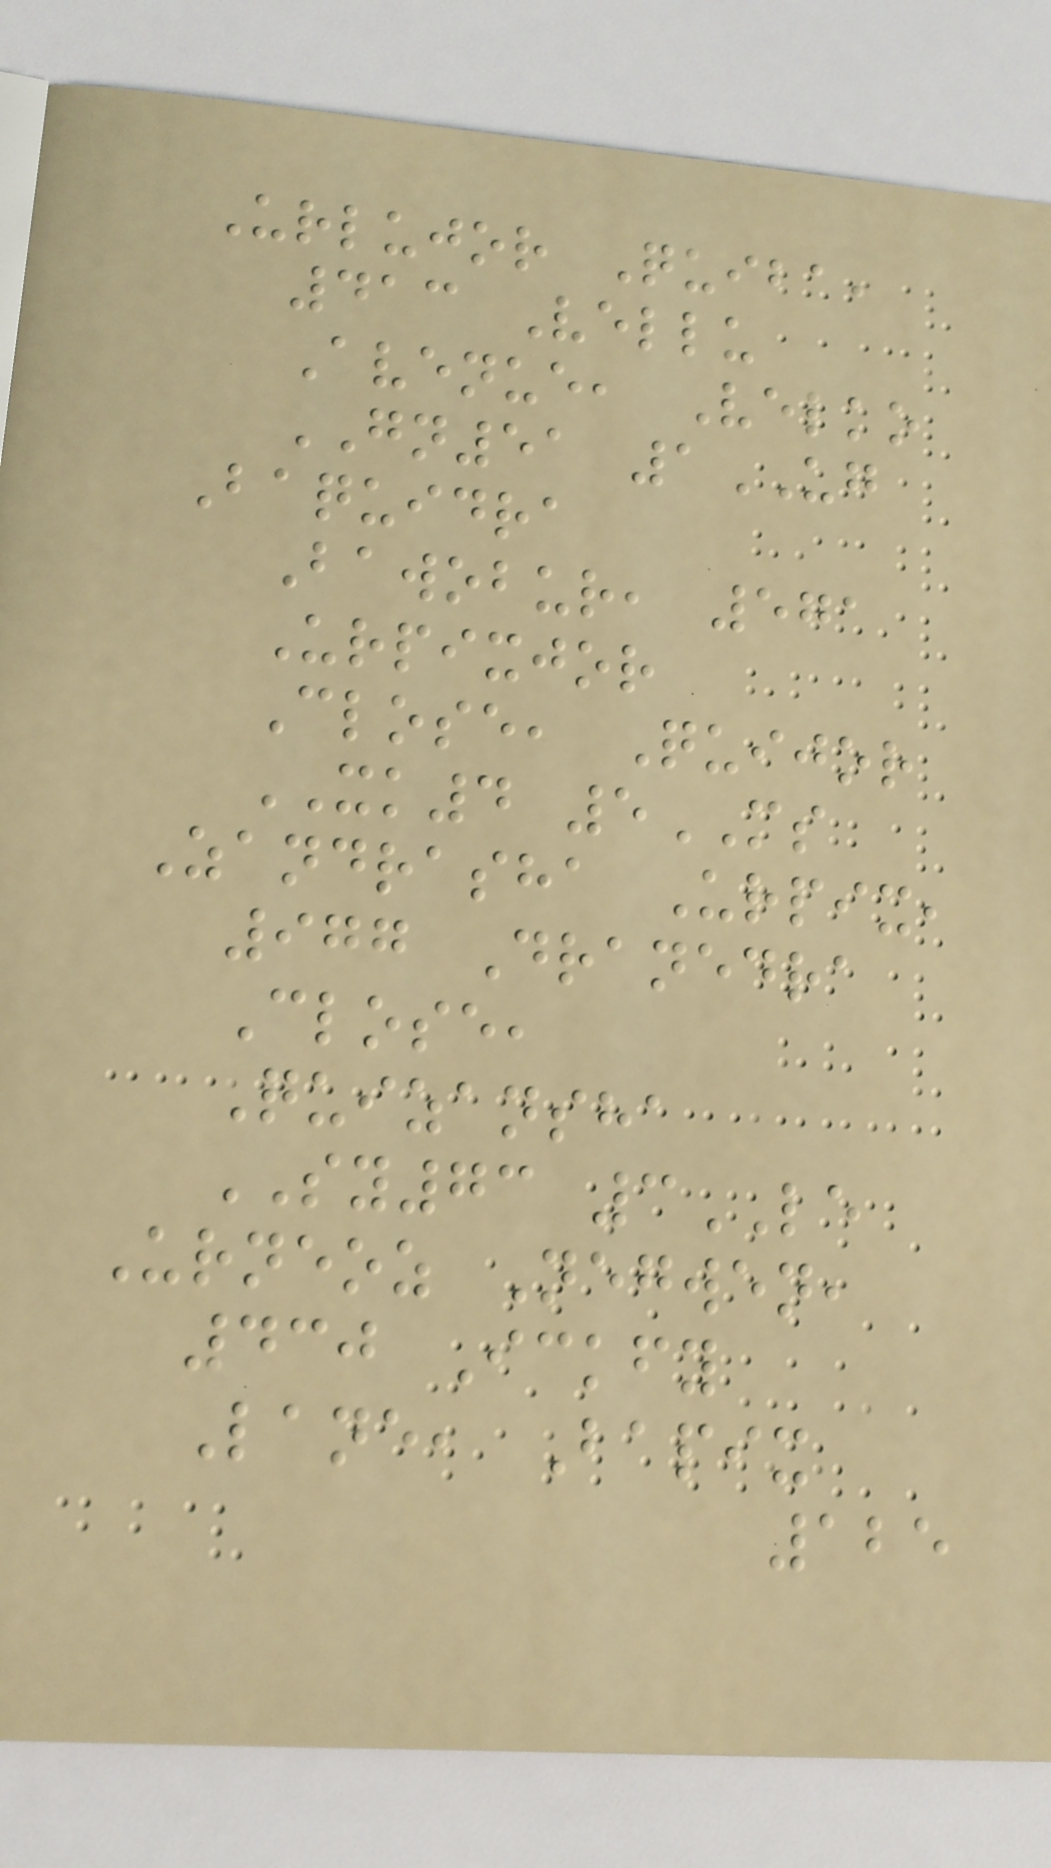Urlujor Quiba,
413 Vellu
Avenue, Velko
GN51 1UG
Baquidra
Bawobur, 571
Urpixjor
Close, Quijor
XK4 5MS
Zandrasha Urpix,
977 Dranedra
Close,
Quizansha
SY73 3LE
Urneoz Negwen,
430 Ickfy
Lane, Bapix
125
